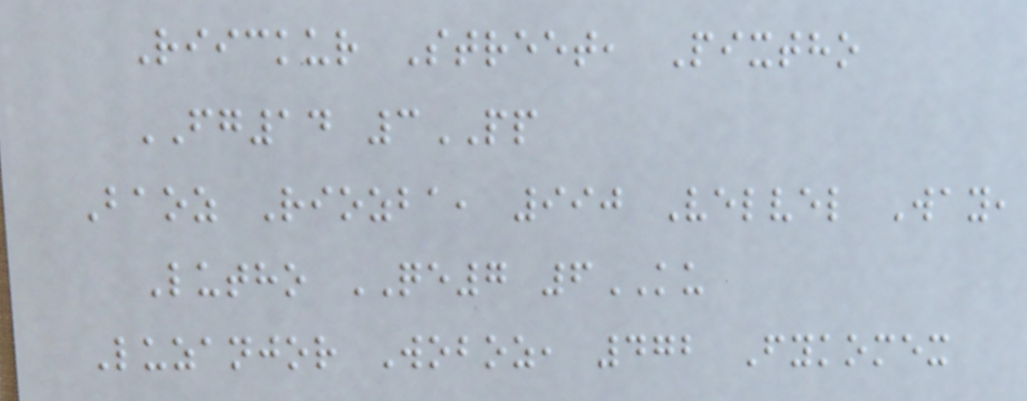Riickur Street, Pixtho
FG14 3PP
Baoz Riozba, 990 Velvel Way,
Lutho QE7 6KU
Luzanjor Woboz, 472 Fykomex
